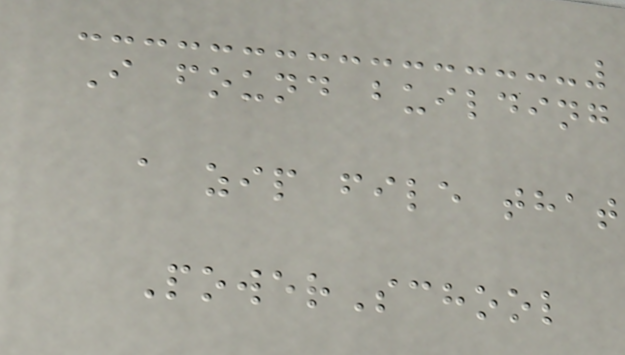I found building
a zip file that
PowerSchool
